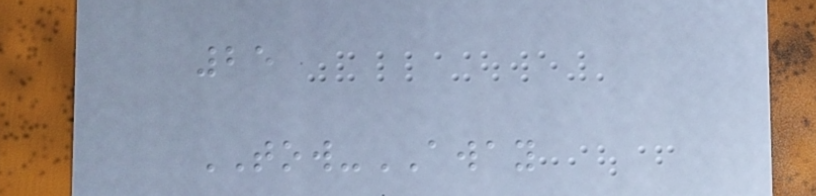25
TOW-AWAY
